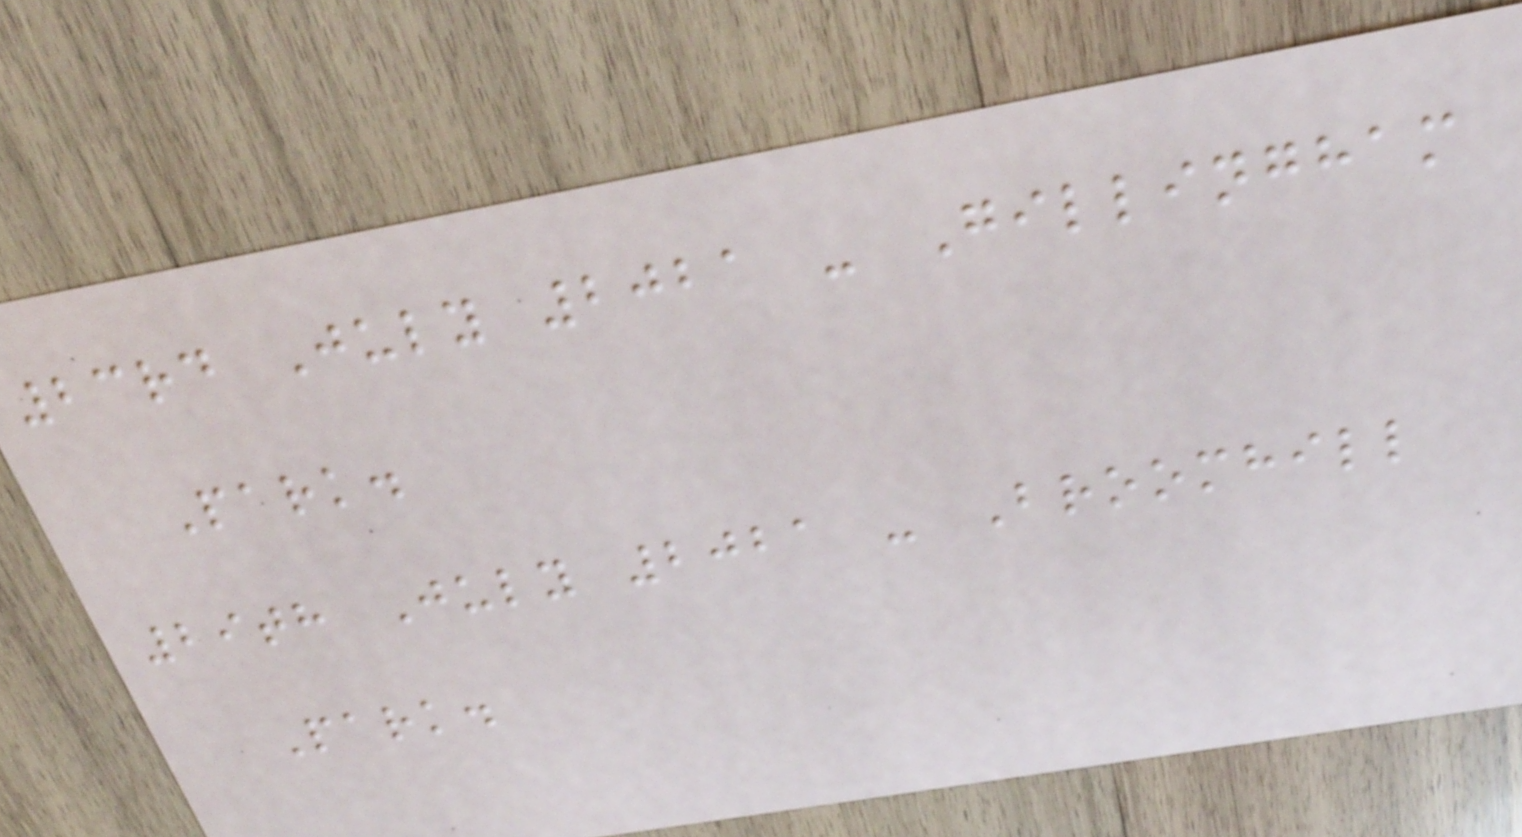23rd July 2021 - Gillingham
Park.
29th July 2021 - Broomhill
Park.
